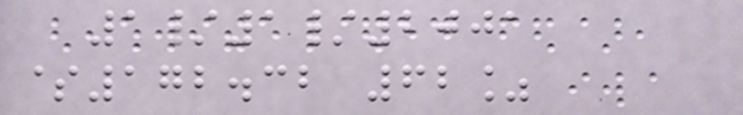1/1/2001
$172.32 62%
